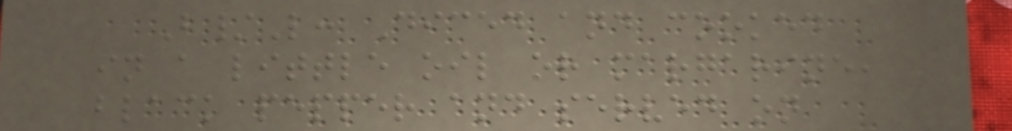B/L: Diced and cooked
in a little oil or margarine,
black pepper and served on
